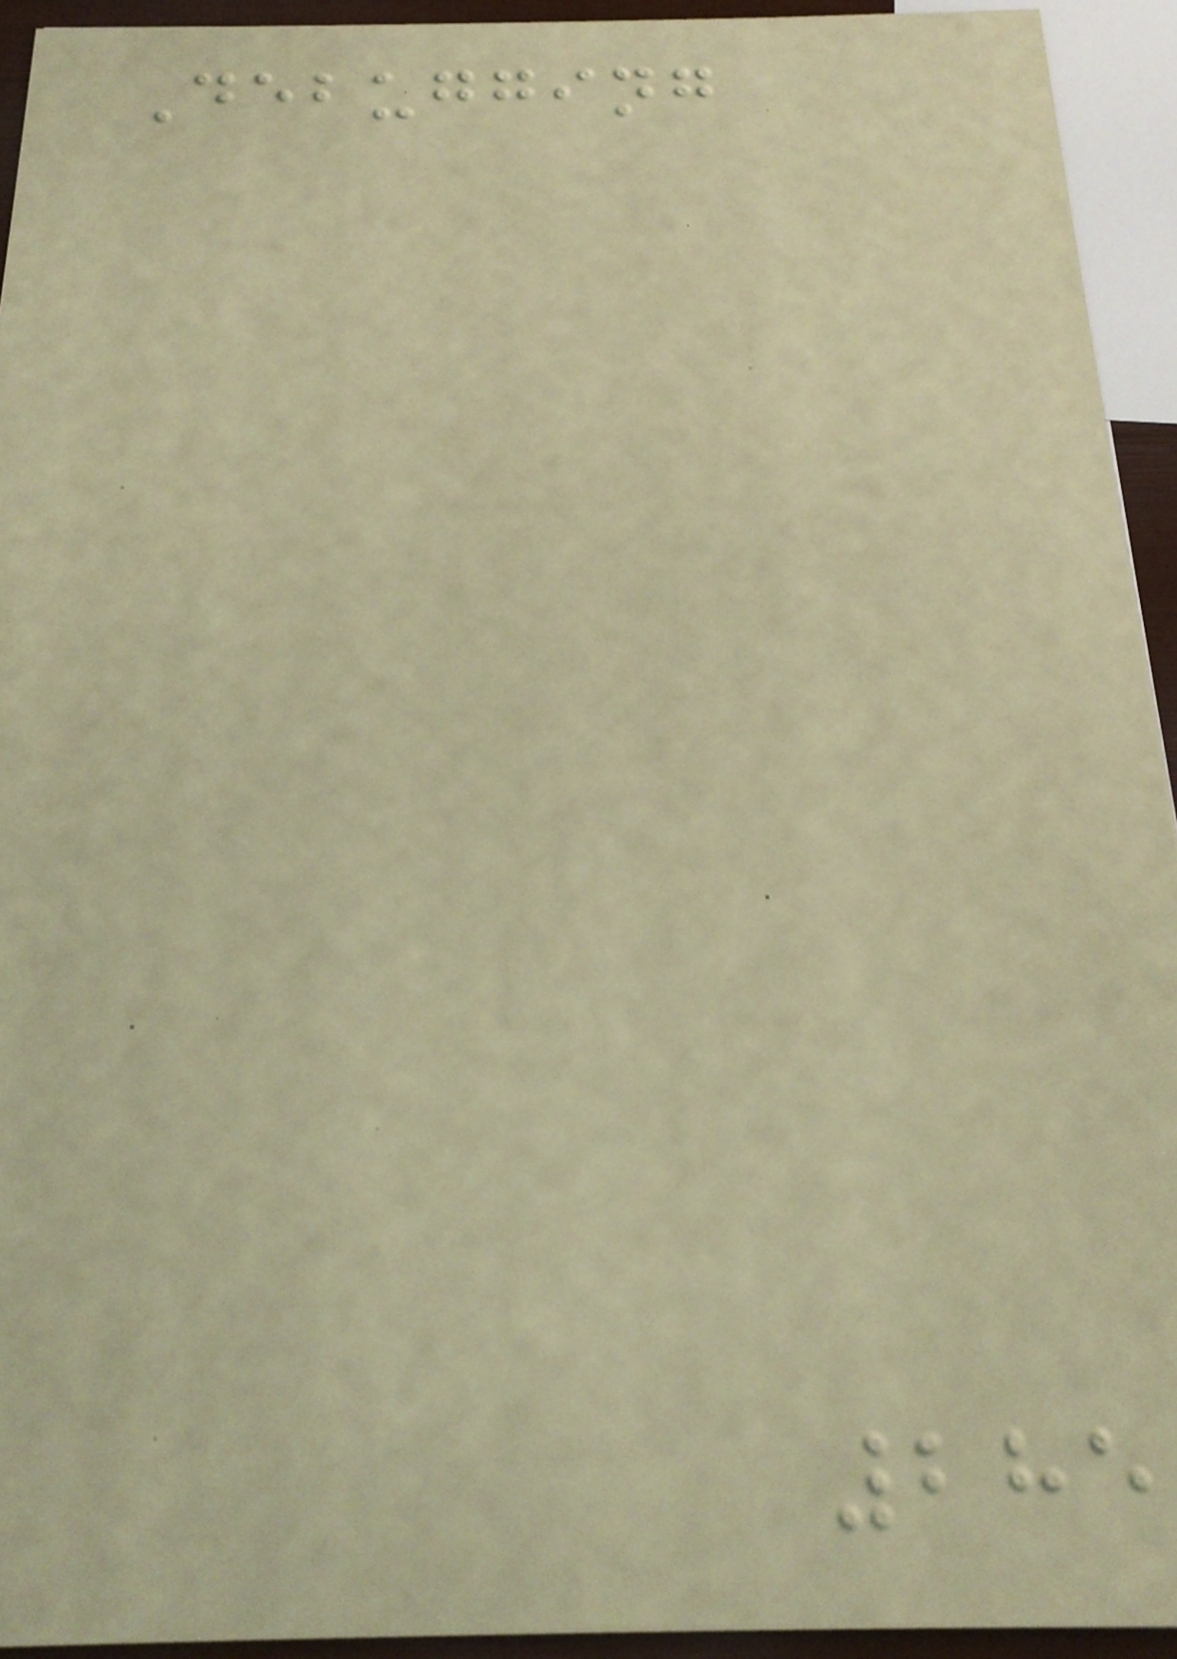Debugging
285
